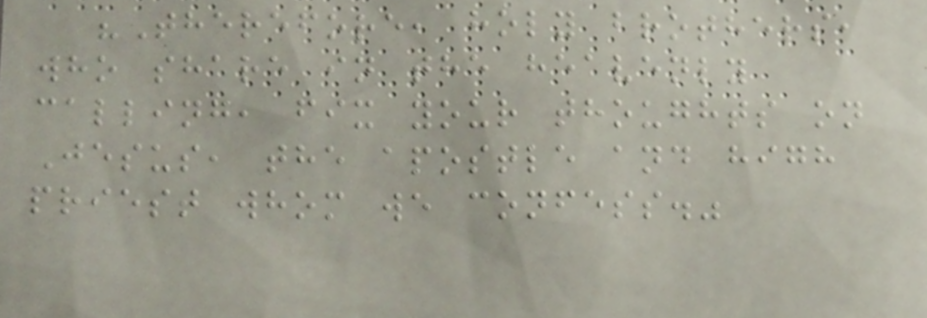"Therefore, holy brothers,
who share in the heavenly
calling, fix your thoughts on
Jesus, the apostle and high
priest whom we confess."
